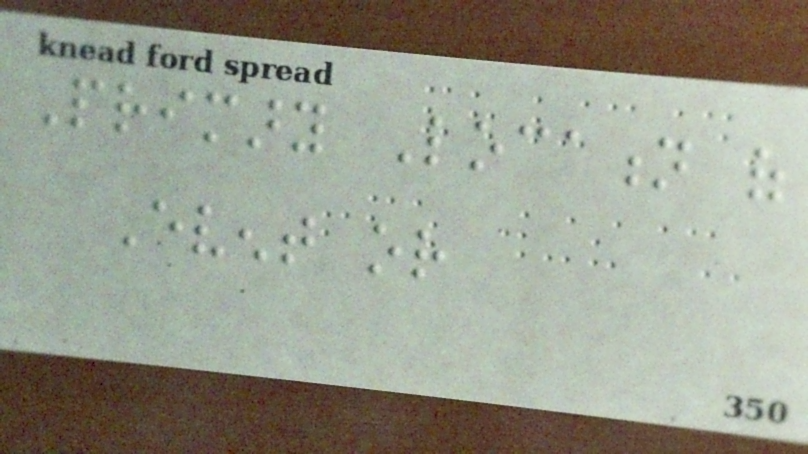Primary Location of
Event or
